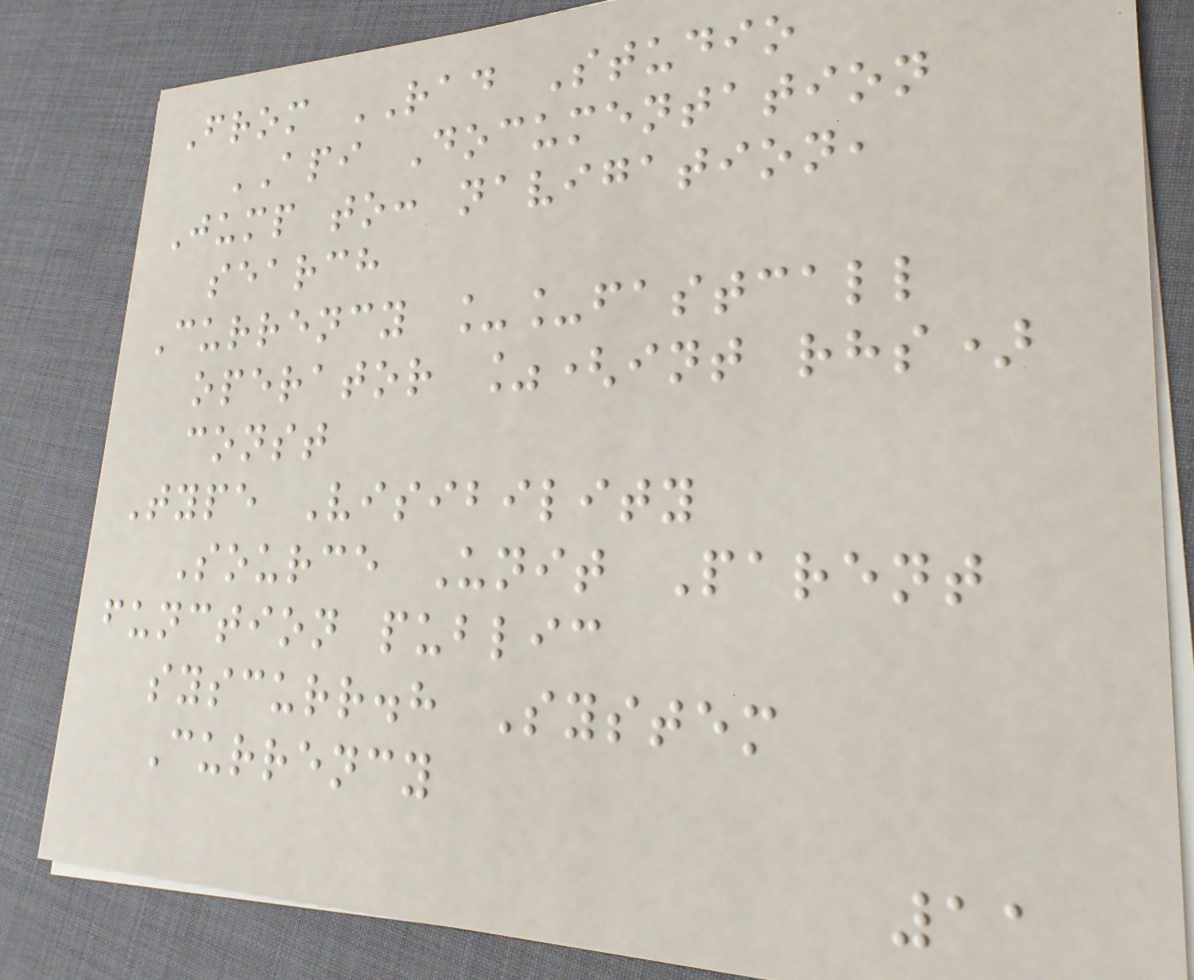From RAD Studio
API Documentation
Jump to: navigation,
search
Currency __fastcall
operator %(int rhs)
const
Type Visibility
Source Unit Parent
function public
syscurr.h System
Currency
11
